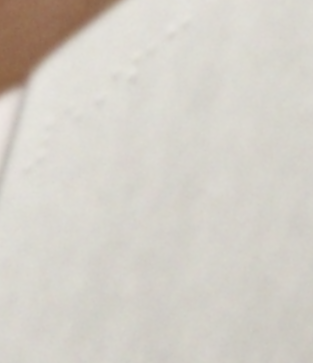5963
